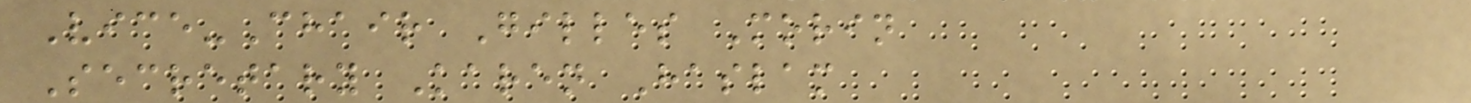Vice-Chair Gilles Morin
Secretary Karen Haslam
